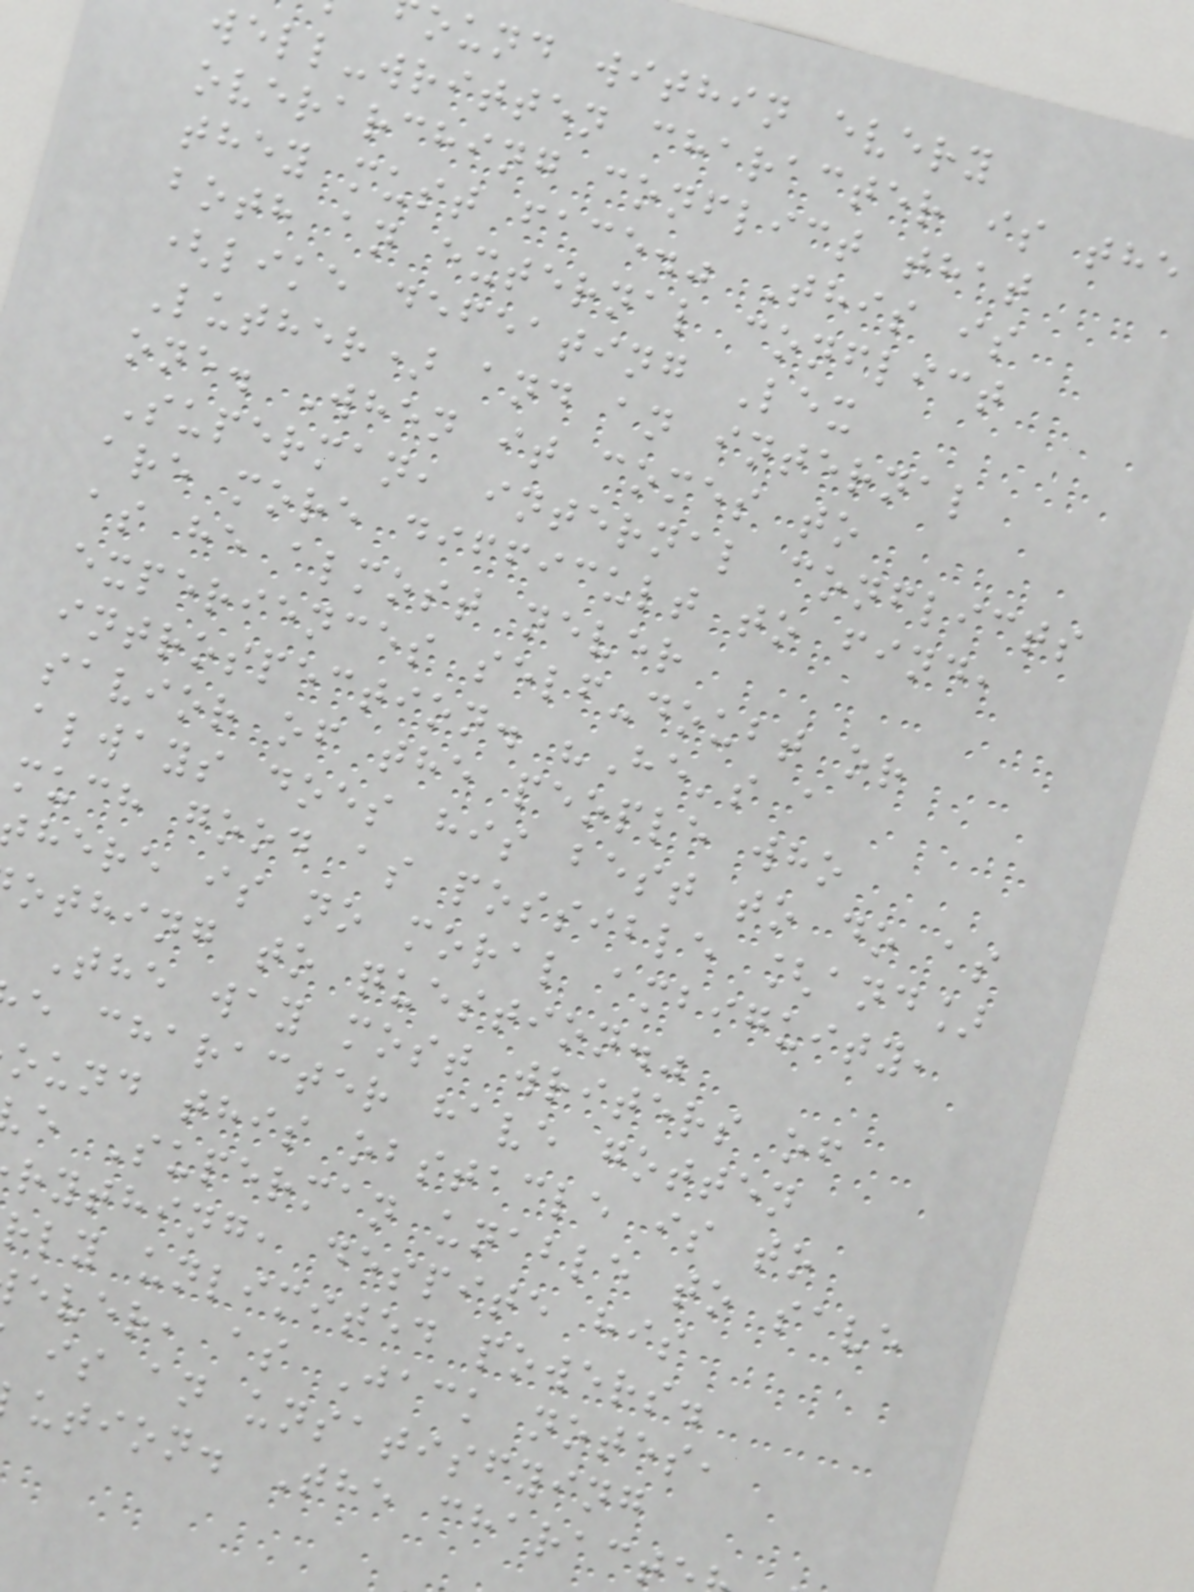ound within every
well-written character is the
overarching conflict that
they must face." This is
both an external conflict
(like defeating Lex
Luther) and an internal
one. When it comes to
Superman, internal conflicts
are more difficult to find,
as he almost never
experiences self-doubt or
introspection. "He's a
savior of the people who
always does his best to do as
much good as possible [and]
here is no moral ambiguity,
othing to question."
The way most writers of
e character have gotten
ound this obstacle is to
e Superman unable to save
rything, despite his
rly unlimited powers.
ever, as Jack notes,
is an unsatisfying
ution. The charact
